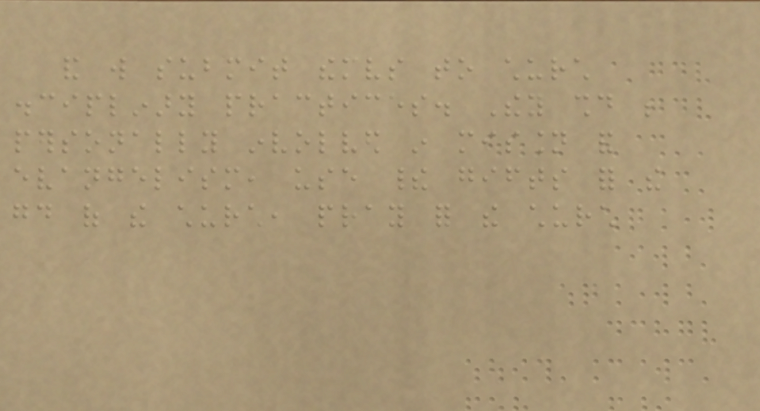and will submit themselves to church
disciplinary practices. They should be
personally involved in mission and
evangelism, use their gifts for the
good of the church, pray for the church
